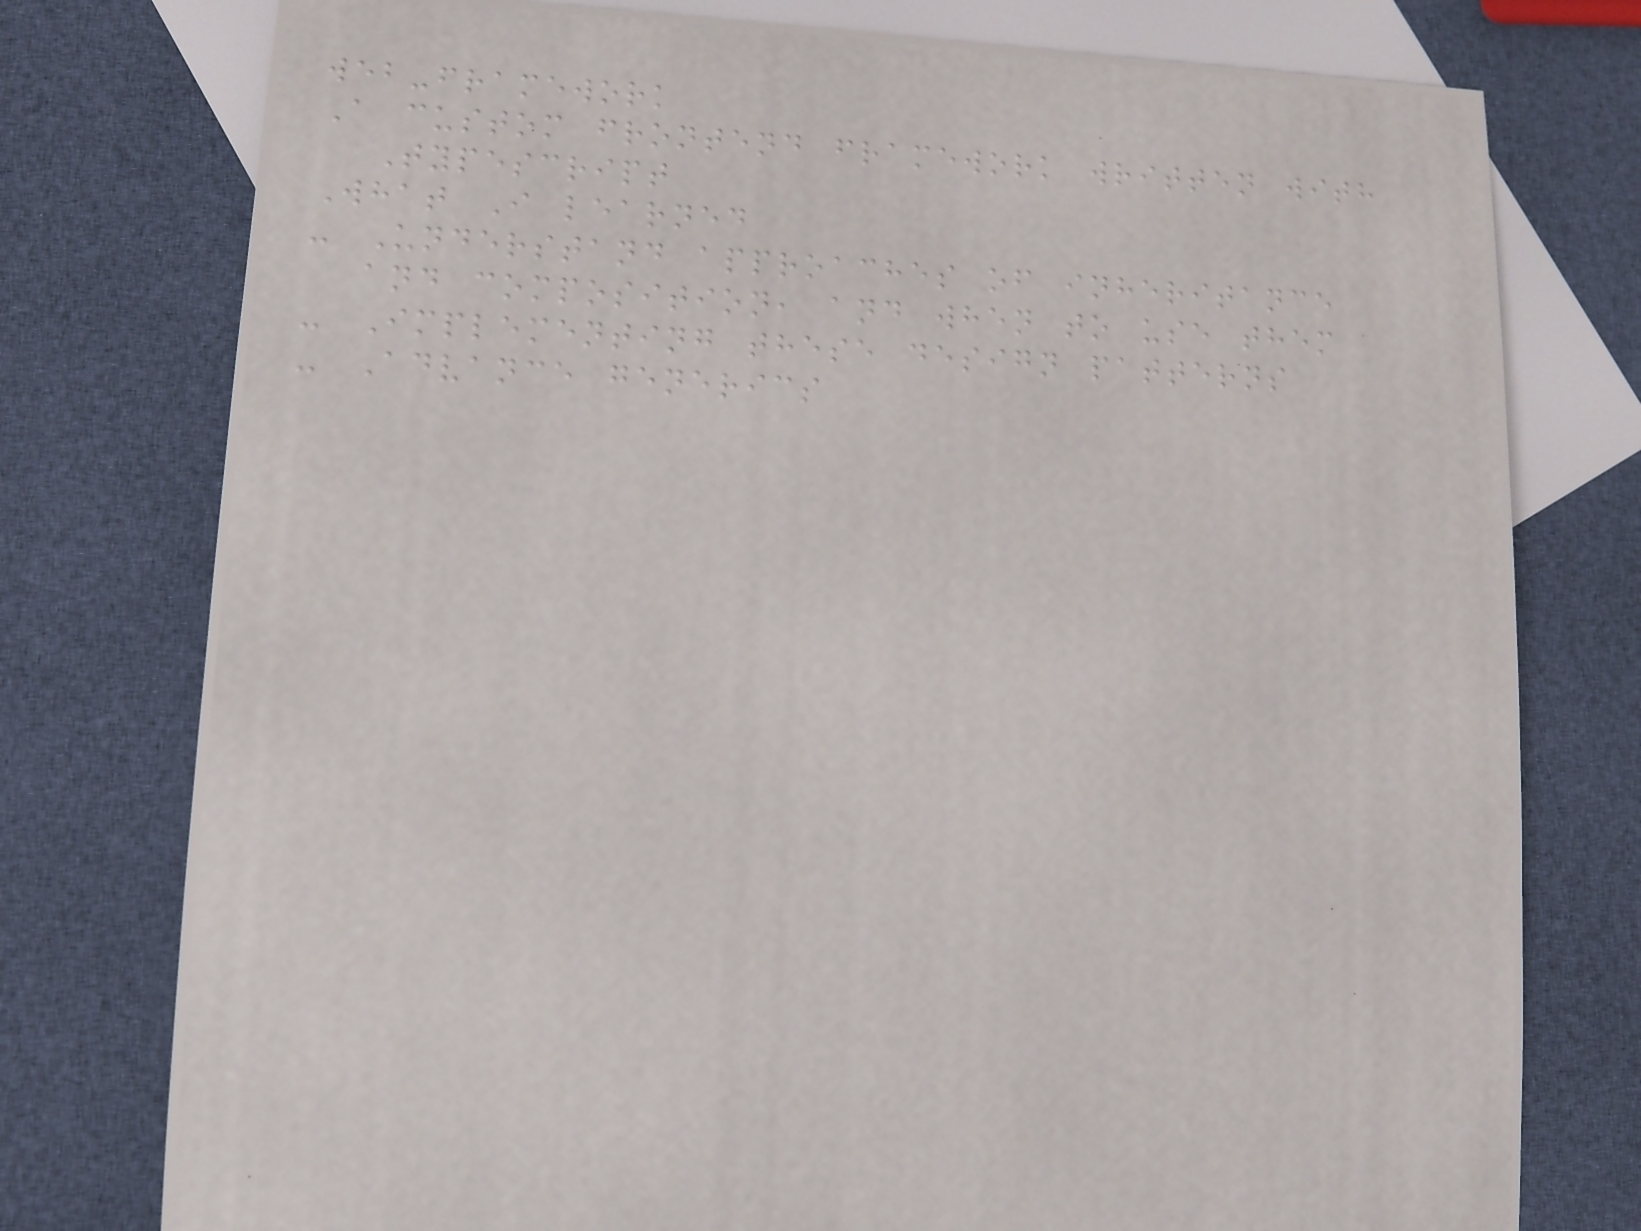web-framework
A custom frontend framework written with
Typescript
What I learned
- Understand approaches of inheritance
and composition, and when to use them
- Implementing these design patterns
- Advance generics
